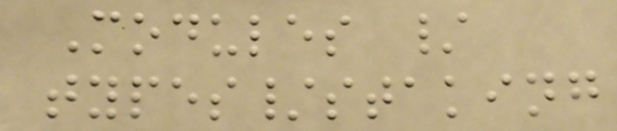Modules /
types/staking
